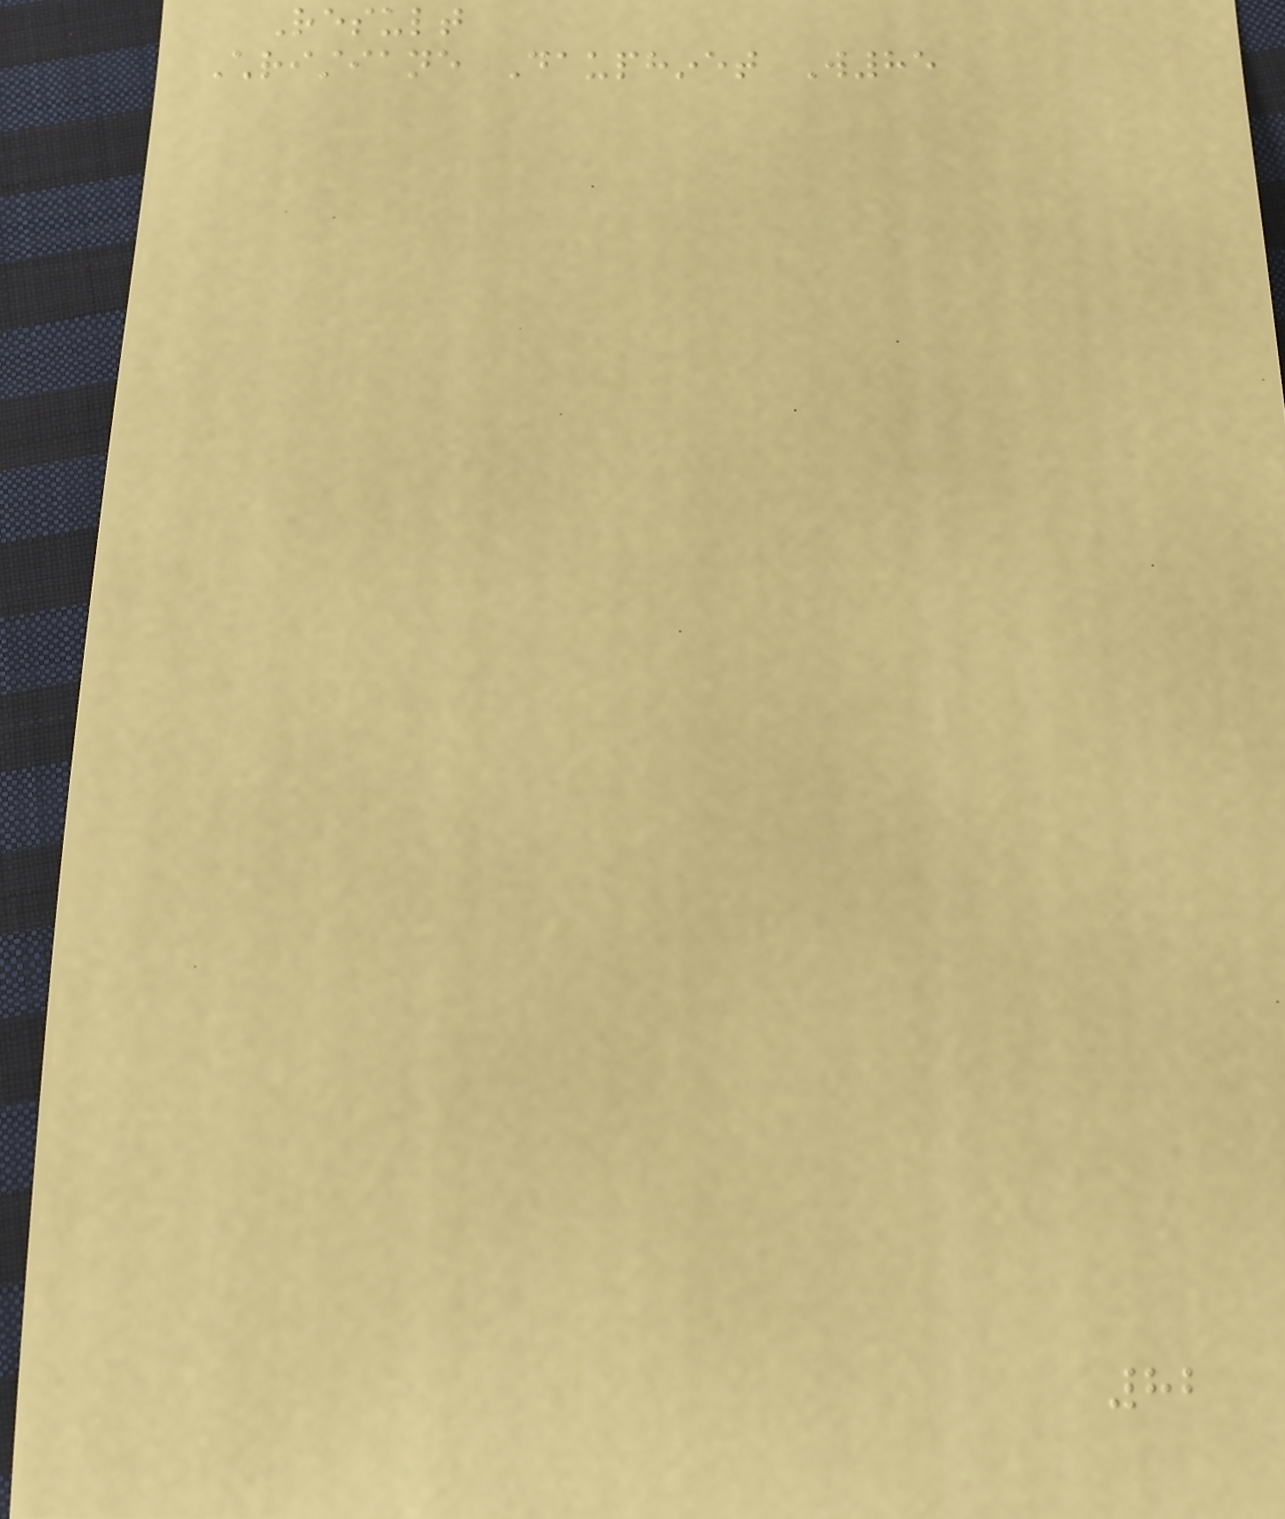Result
Christiane Dauphinet W85
82
